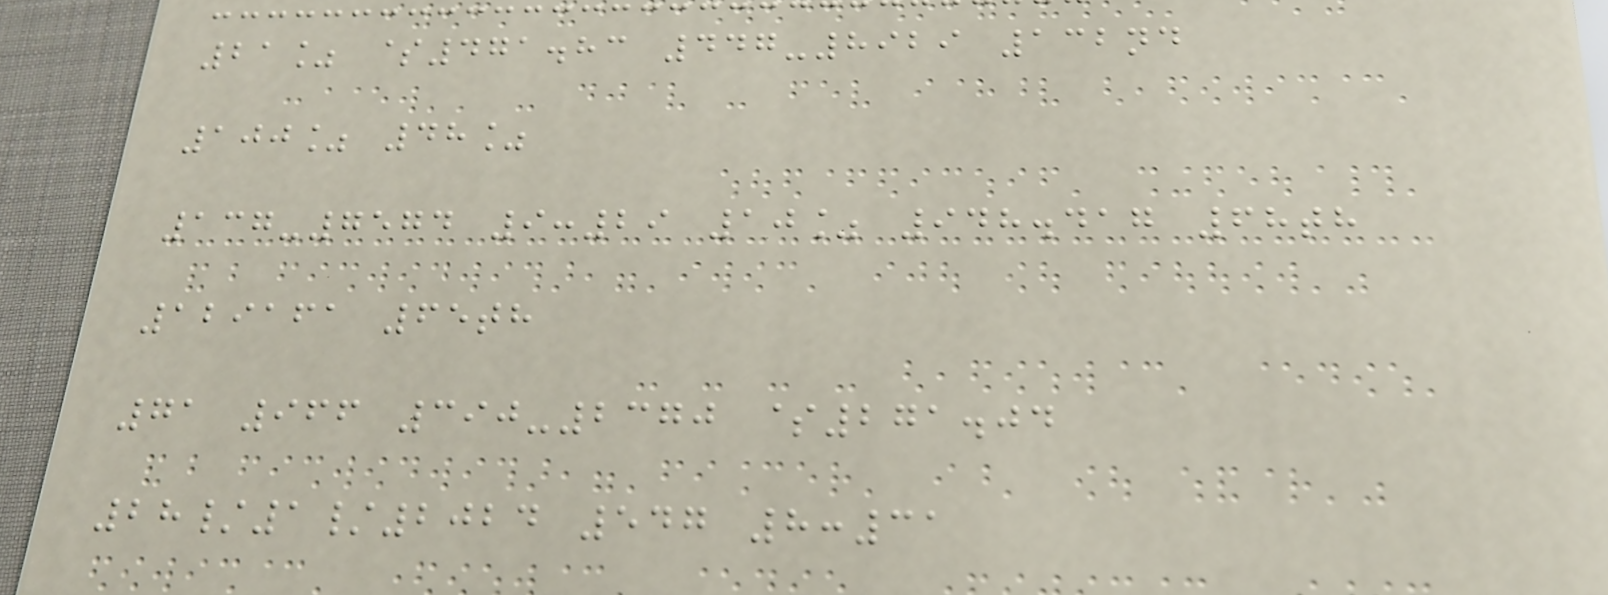21% $471.83 447-8929 132nd
100% 48%
137-7574 9:29 10% 948.417 68th
129161 65th
71 966 390-2370 $271.04
28/1/2024 547 8:31
